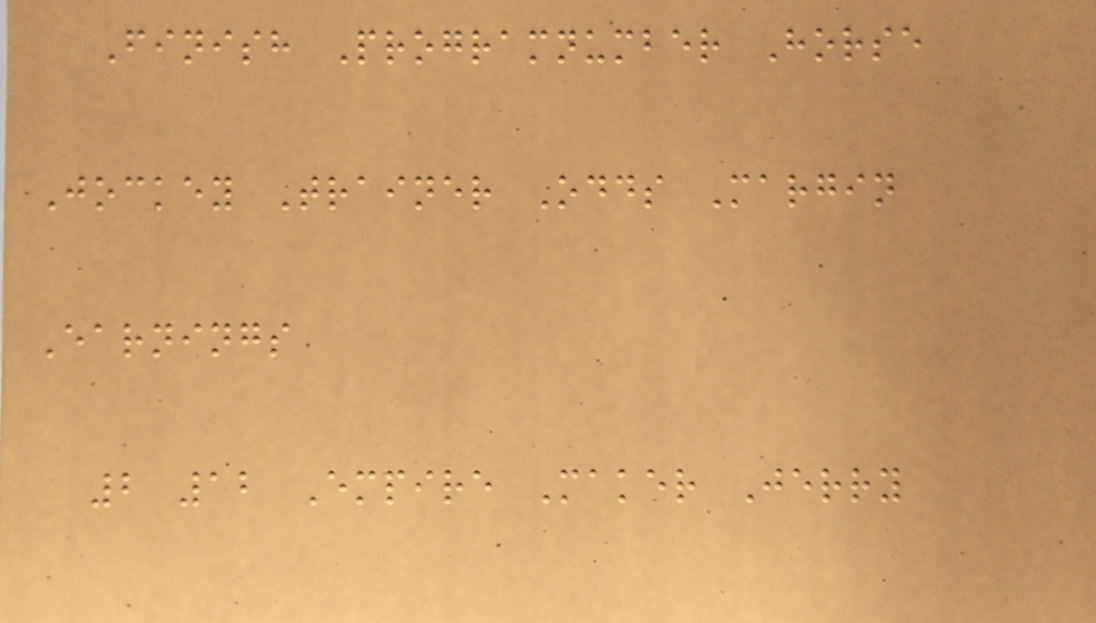Finish Programnumber Horse
Jockey Trainer Odds Margin
Earnings
2 12 Empire Maker Jerry
